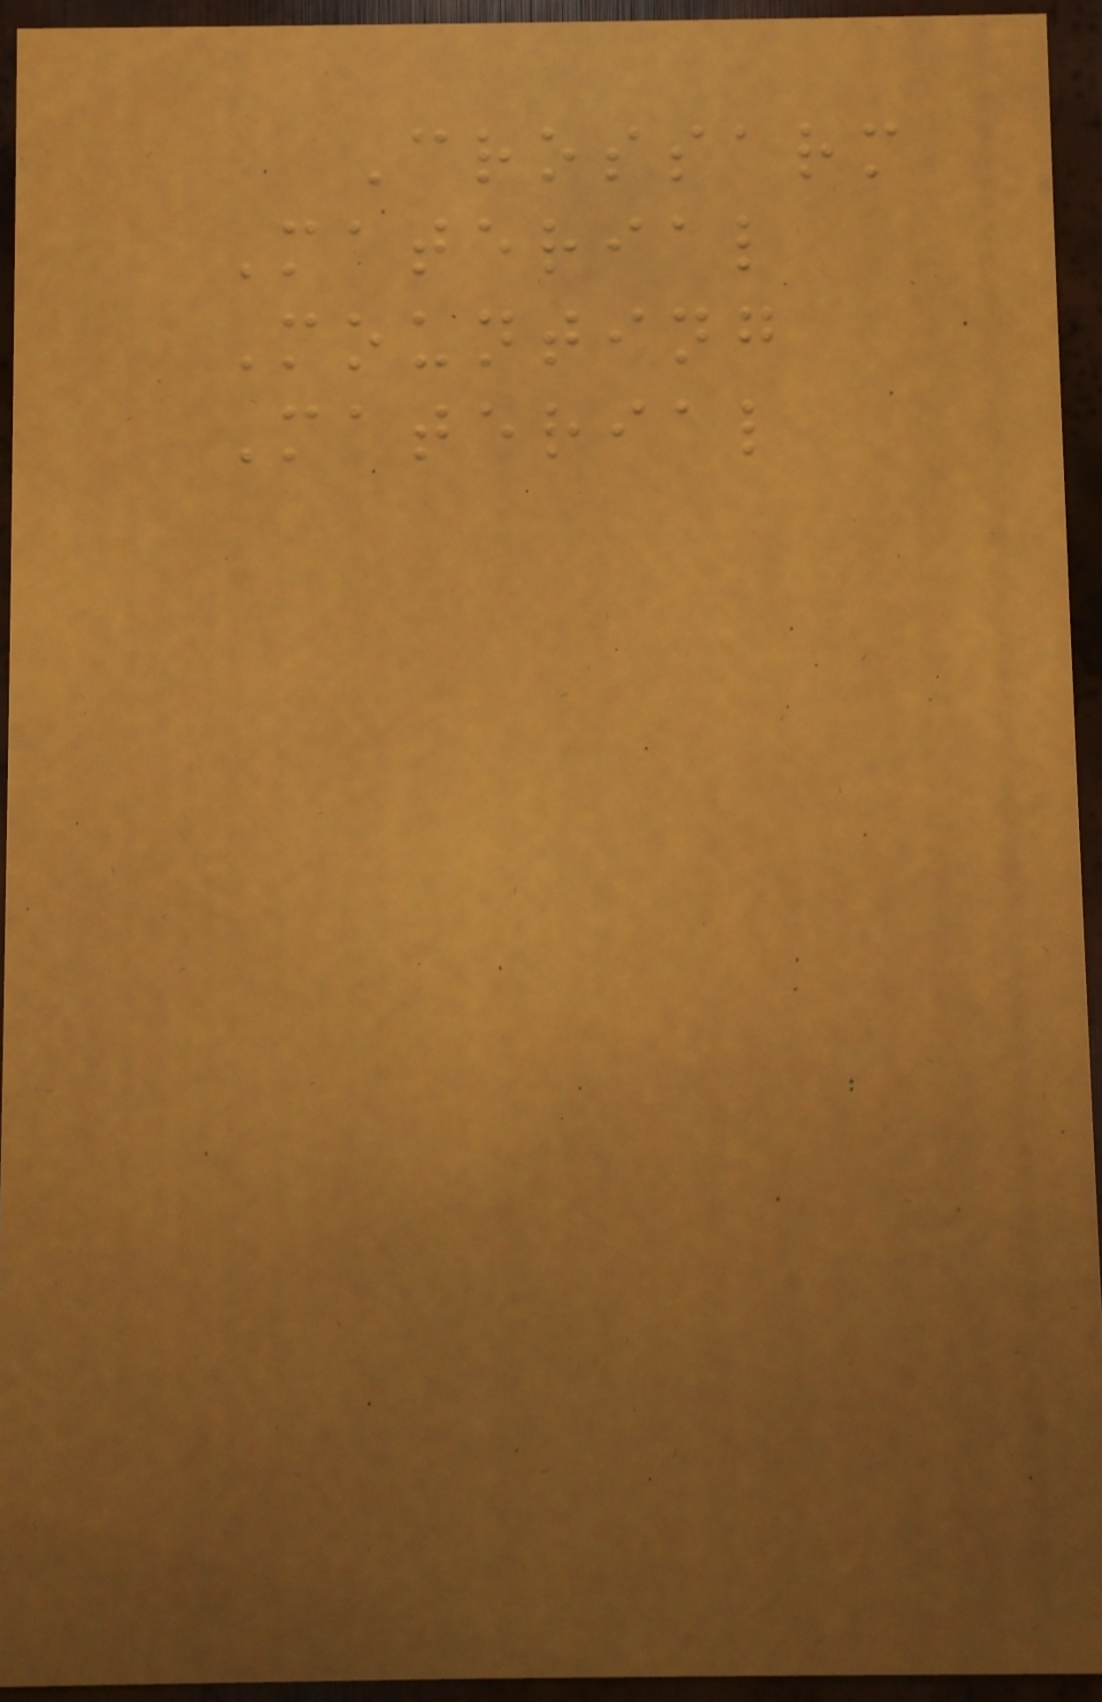Crossarm
Material
Mounting
Material
